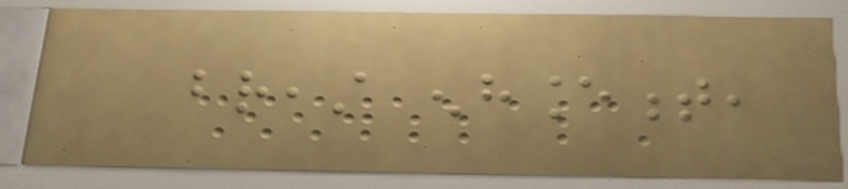breast enhancement,
